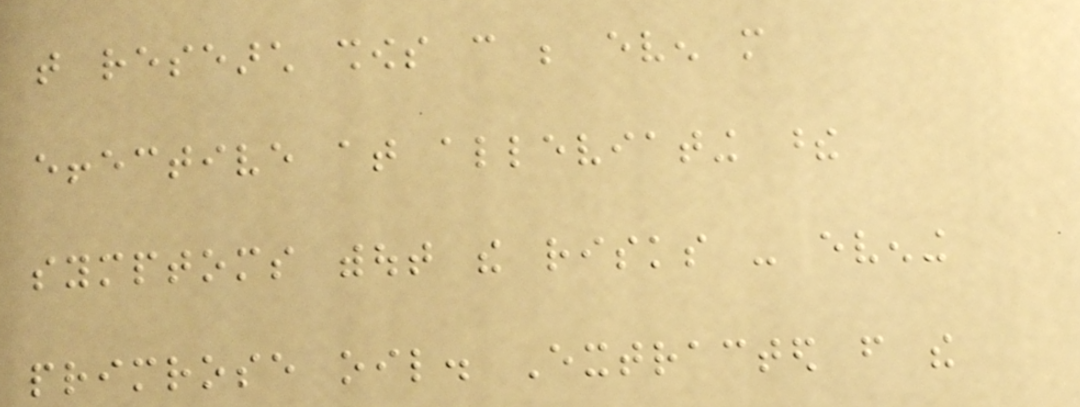that research shows can be even more
effective at alleviating these
symptoms without the risks - evening
primrose oil. Extracted from the
